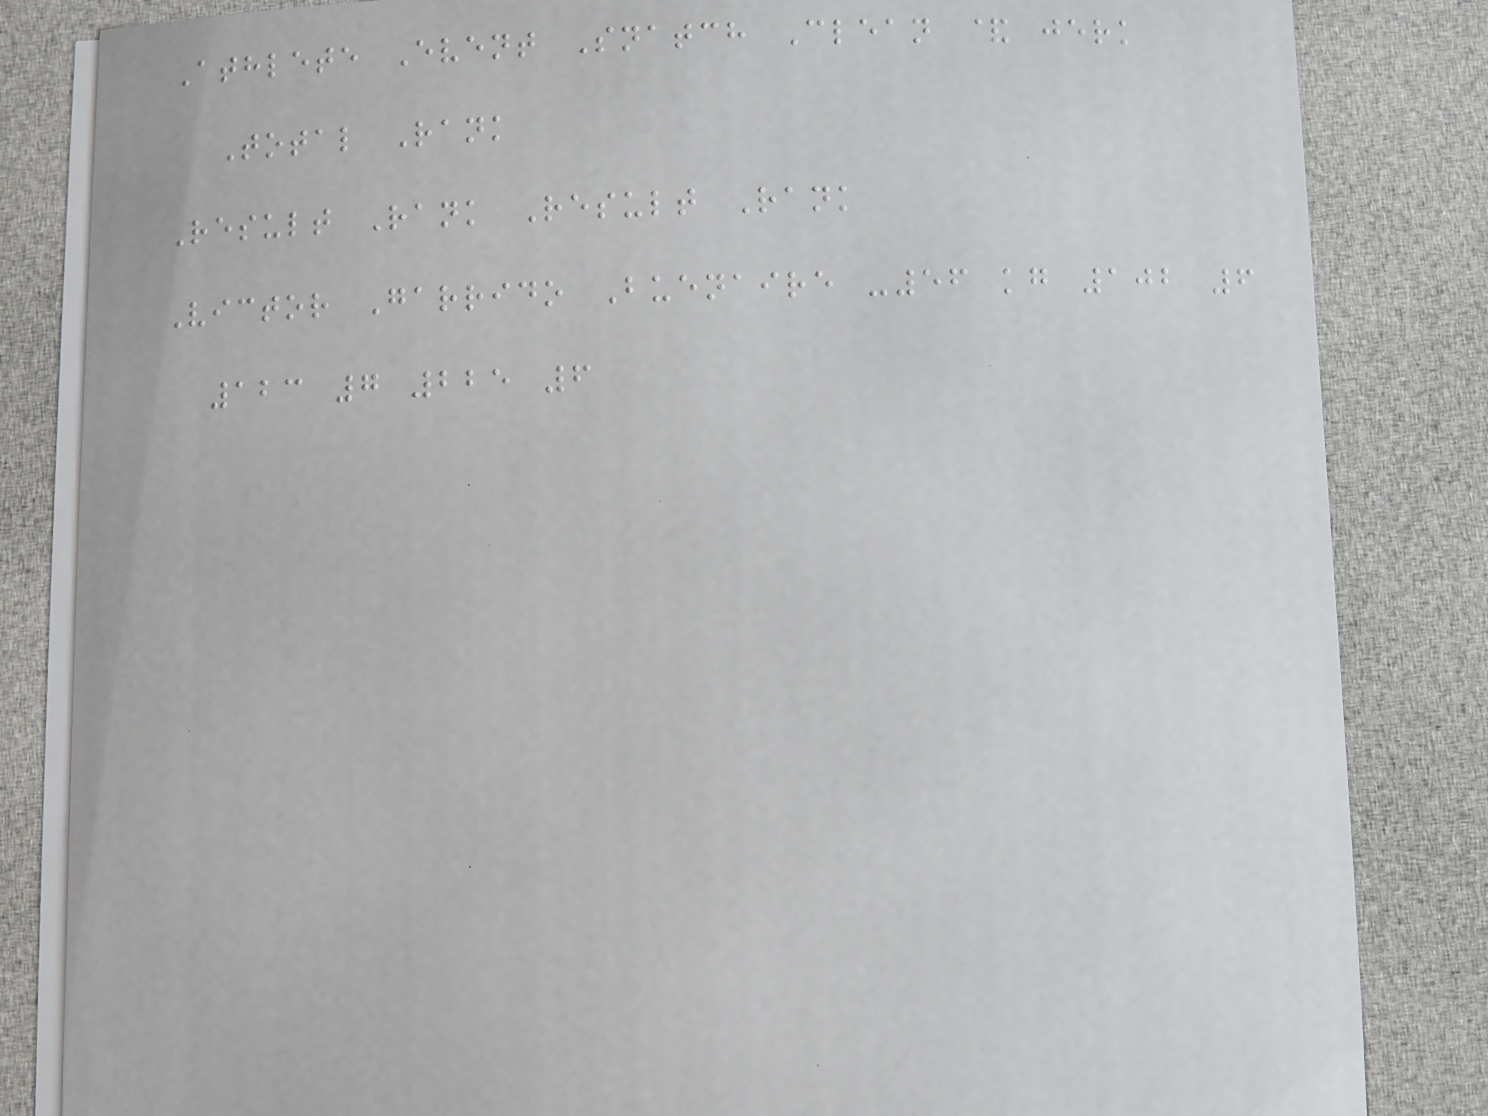Athlete Event Snatch Clean & jerk
Total Rank
Result Rank Result Rank
Victor Garrido Buenaire -56 kg 102 6
123 7 225 6
